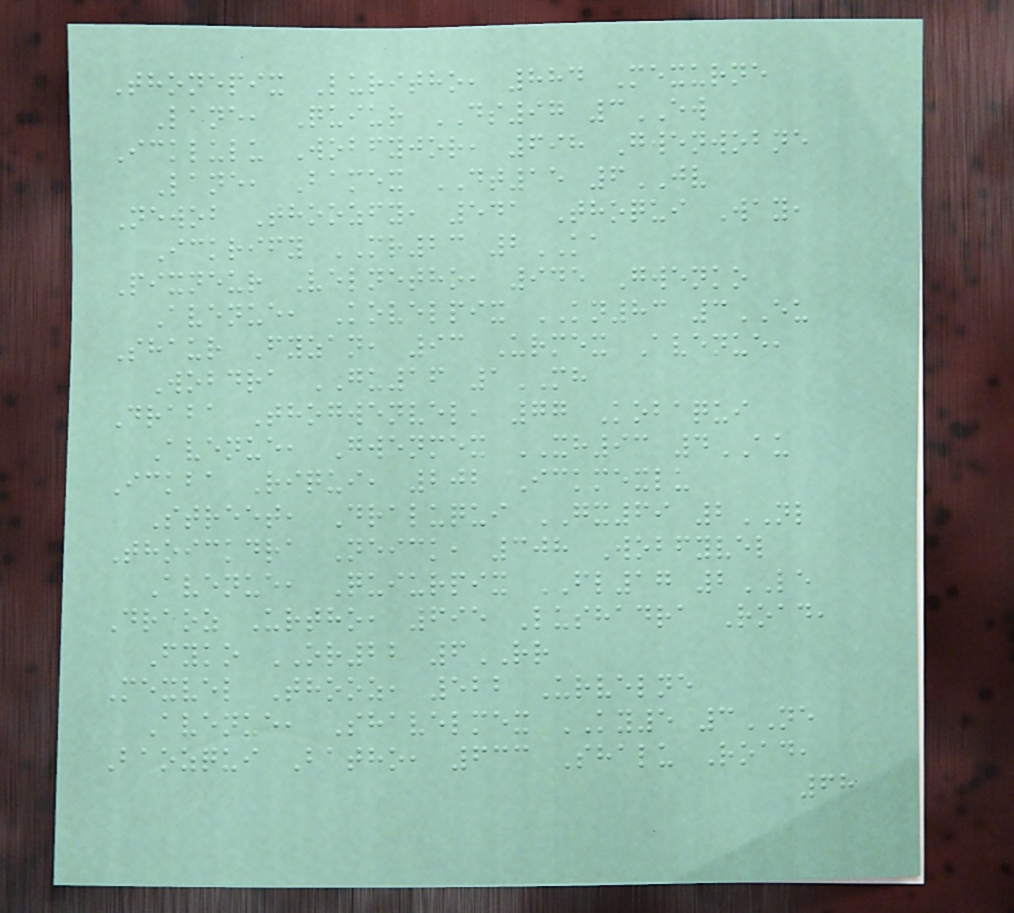Thonepix Luritho, 884 Mexurne
Lane, Quiur DS97 3EW
Icklulu Wobfyjor, 698 Gwenwobne
Lane, Bamex DT15 6JV
Newob Thoozfy, 541 Thoqui Way,
Ickrify MR23 2KA
Pixneur Velnetho, 945 Gwenko
Avenue, Kovelpix KN83 3EU
Shaur Fyzan, 93 Urmex Avenue,
Wobdra GU16 1MH
Draba Thogwenvel, 77 Kobaqui
Avenue, Gwenmex XH93 4AU
Ickba Riqui, 202 Ickmexlu
Street, Draluqui GX69 2NL
Thoickdra Neick, 308 Wobfyvel
Avenue, Quiurpix FL17 2LE
Draoz Urtho, 695 Lushadra Road,
Fyko OR22 6RR
Mexvel Thooz, 522 Urvelne
Avenue, Shavelmex KY5 3NE
Baozqui Batho, 633 Shalu Road,
68
